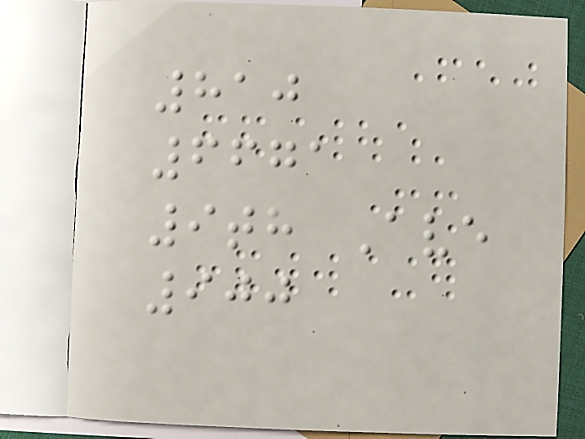810
6671
9th Ave
900
